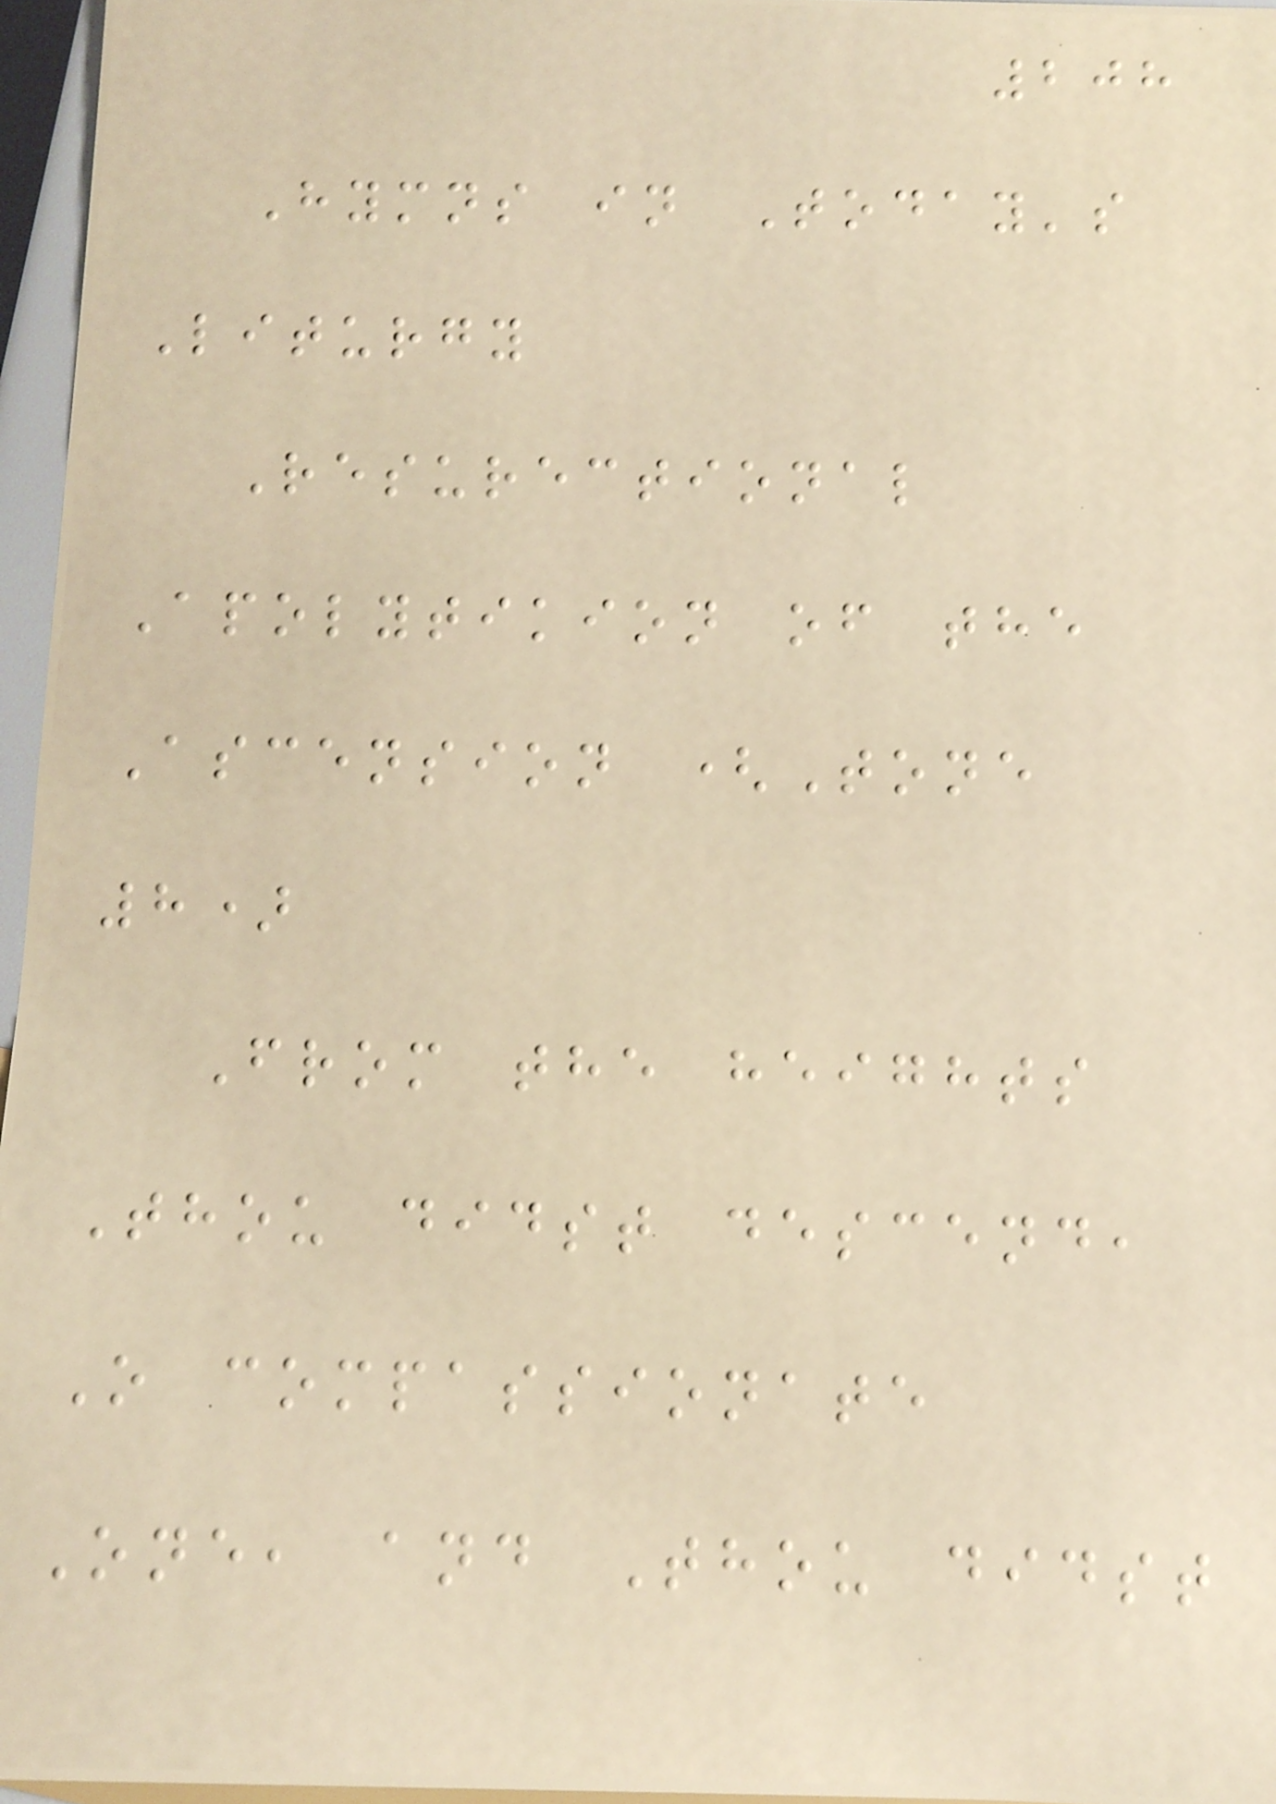208
Hymns in Today's
Liturgy
Resurectional
Apolytikion of the
Ascension (Tone
8)
From the heights
Thou didst descend,
O compassionate
One, and Thou didst
